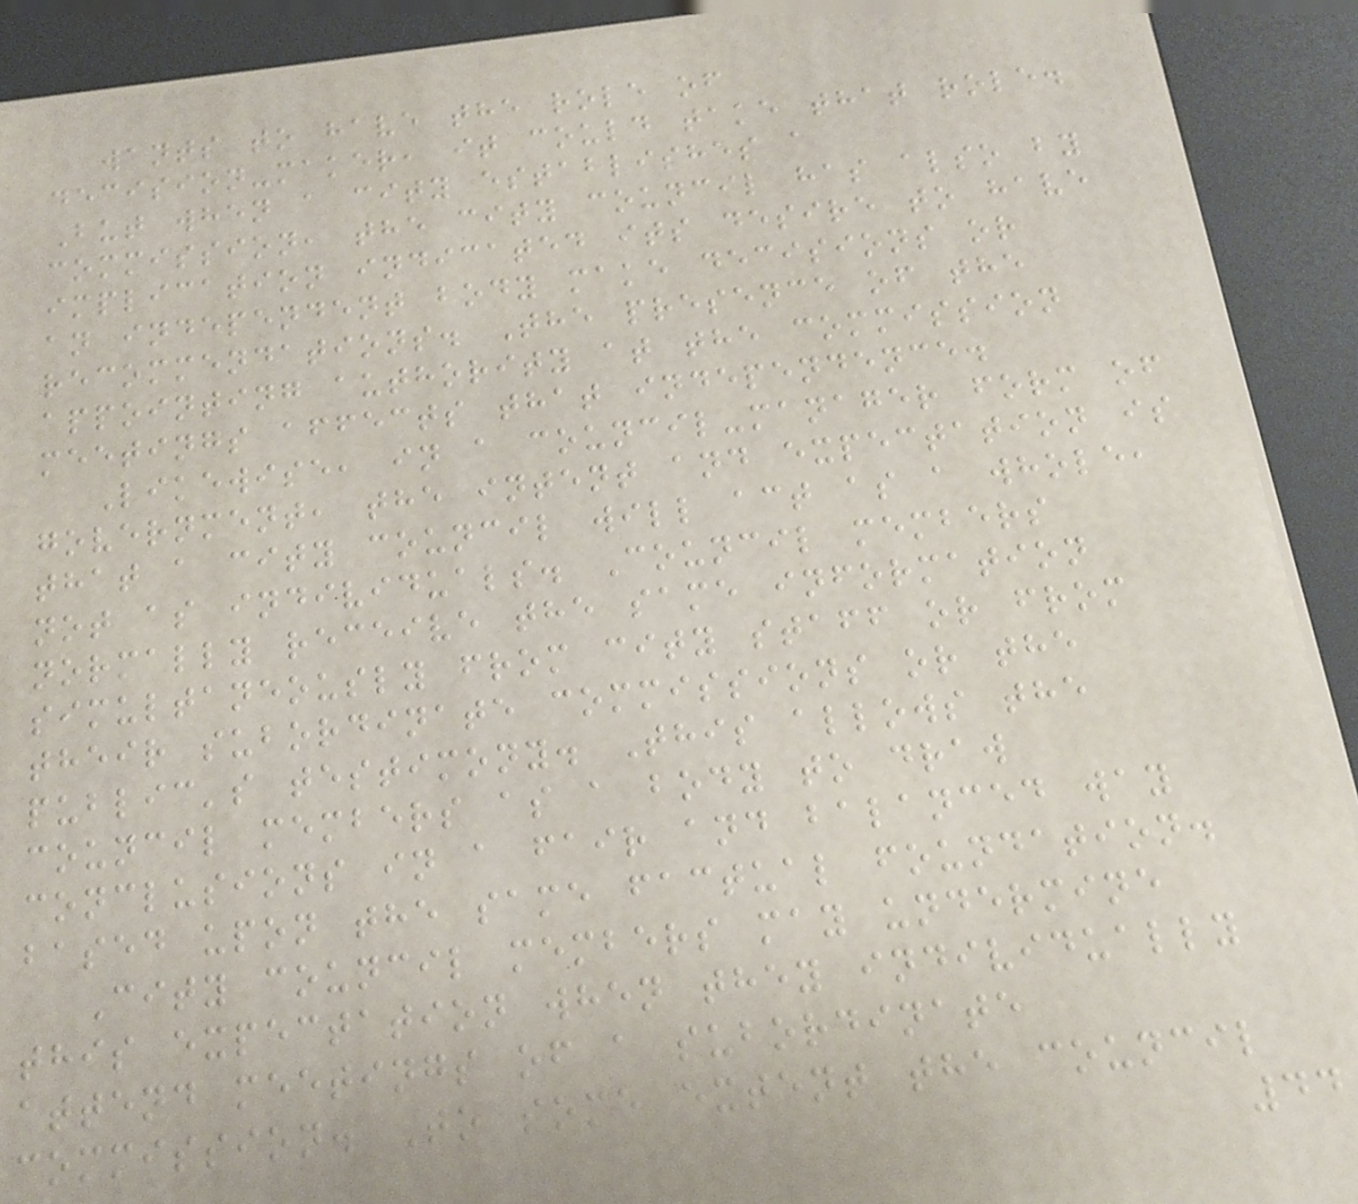wants to have the role of
decision-maker, it could take that role.
But when a city establishes a
commission, the city council has also by
implication indicated its desire to have
an independent body make decisions or
recommendations. The presence of the
appointing authority at the commission
meetings affects that independence.
Likewise, in a council-manager form of
government, the intent and expectation is
that a city council will act as a whole,
not as individuals. Council members
normally receive the same information
simultaneously from city staff or from
their subordinate commissions or the
public's testimony. This allows the
council members as a body to draw
conclusions in a fair and balanced way
based upon the same factual foundation.
City council members may undermine
this expectation when they individually
attend meetings of a subordinate
commission. To some extent the council
44
